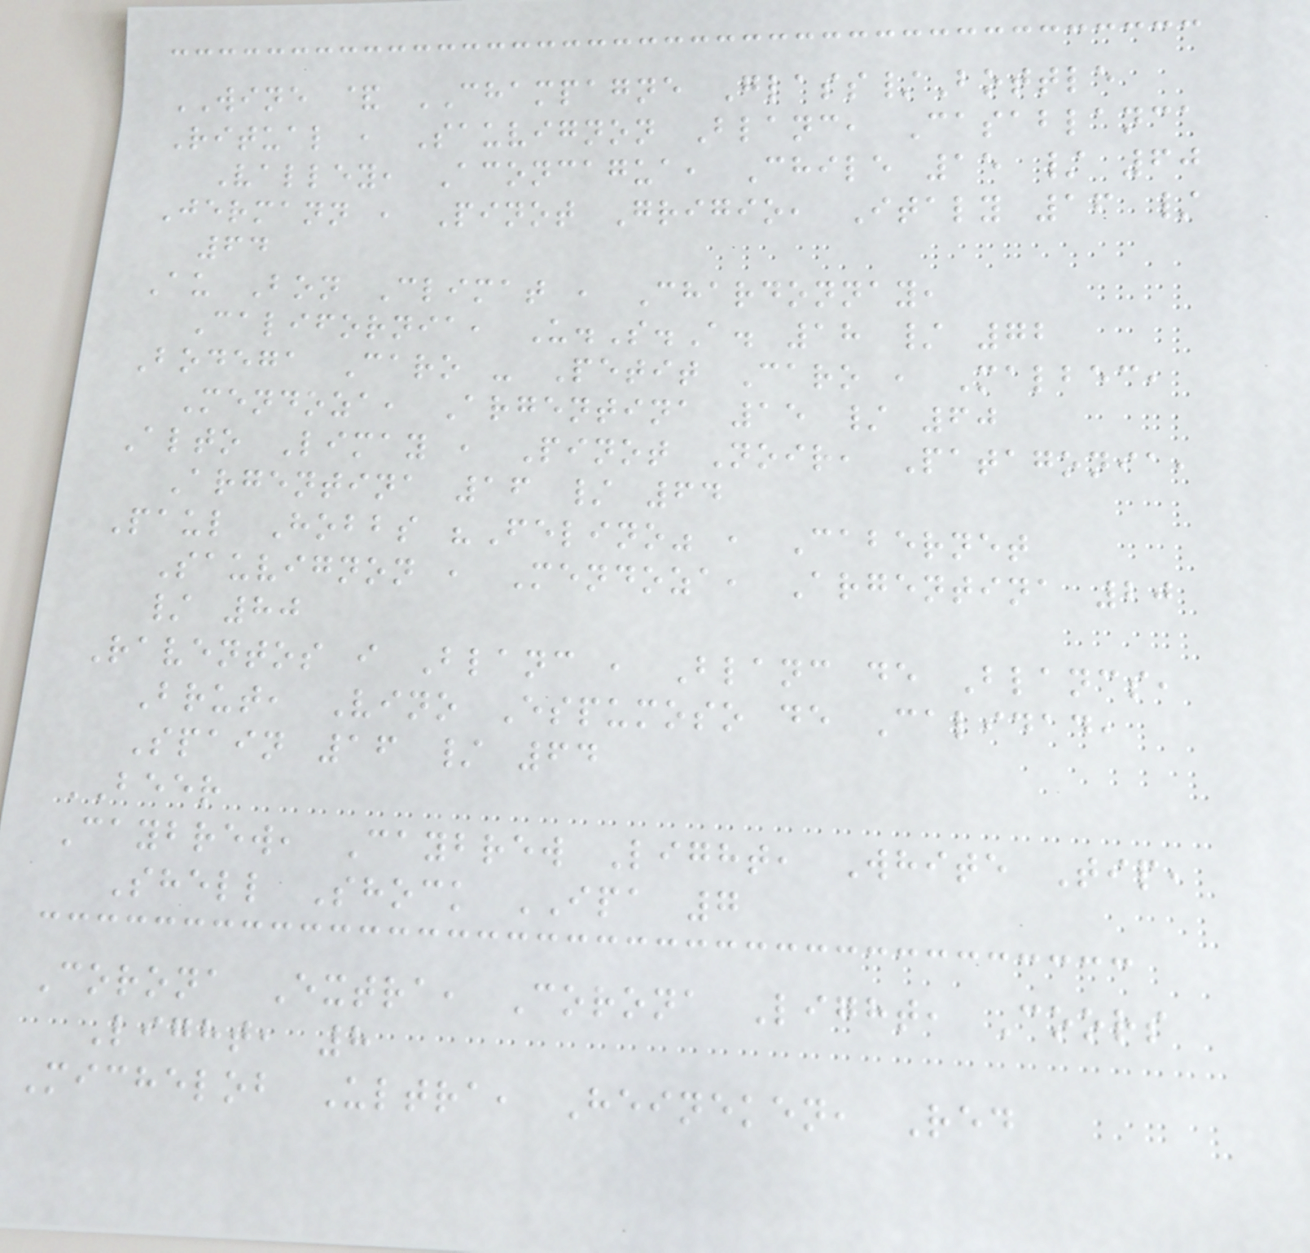WINE & CHAMPAGNE Glass/Bottle
Ritual , Sauvignon Blanc, Casablanca
Valley, Aconcagua, Chile 15 / 60
Jermann , Pinot Grigio, Italy 16 /
64
Au Bon Climat , Chardonnay,
California, U.S.A. 18 / 72
Bodega Caro - Petit Caro , Malbec,
Mendoza, Argentina 15 / 60
Alto Limay , Pinot Noir, Patagonia,
Argentina 16 / 64
Paul Hobbs "Felino" , Cabernet
Sauvignon , Mendoza, Argentina 20
/ 80
Raventos i Blanc , Blanc de Blancs,
Brut, Vino Espumoso de Calidad,
Spain 16 / 64
BEER
Caybrew, Caybrew Light, White Tip,
Shell Shock IPA 7
Corona Extra, Corona Light, Coors
Light, 8
Michelob Ultra, Heineken, Red
